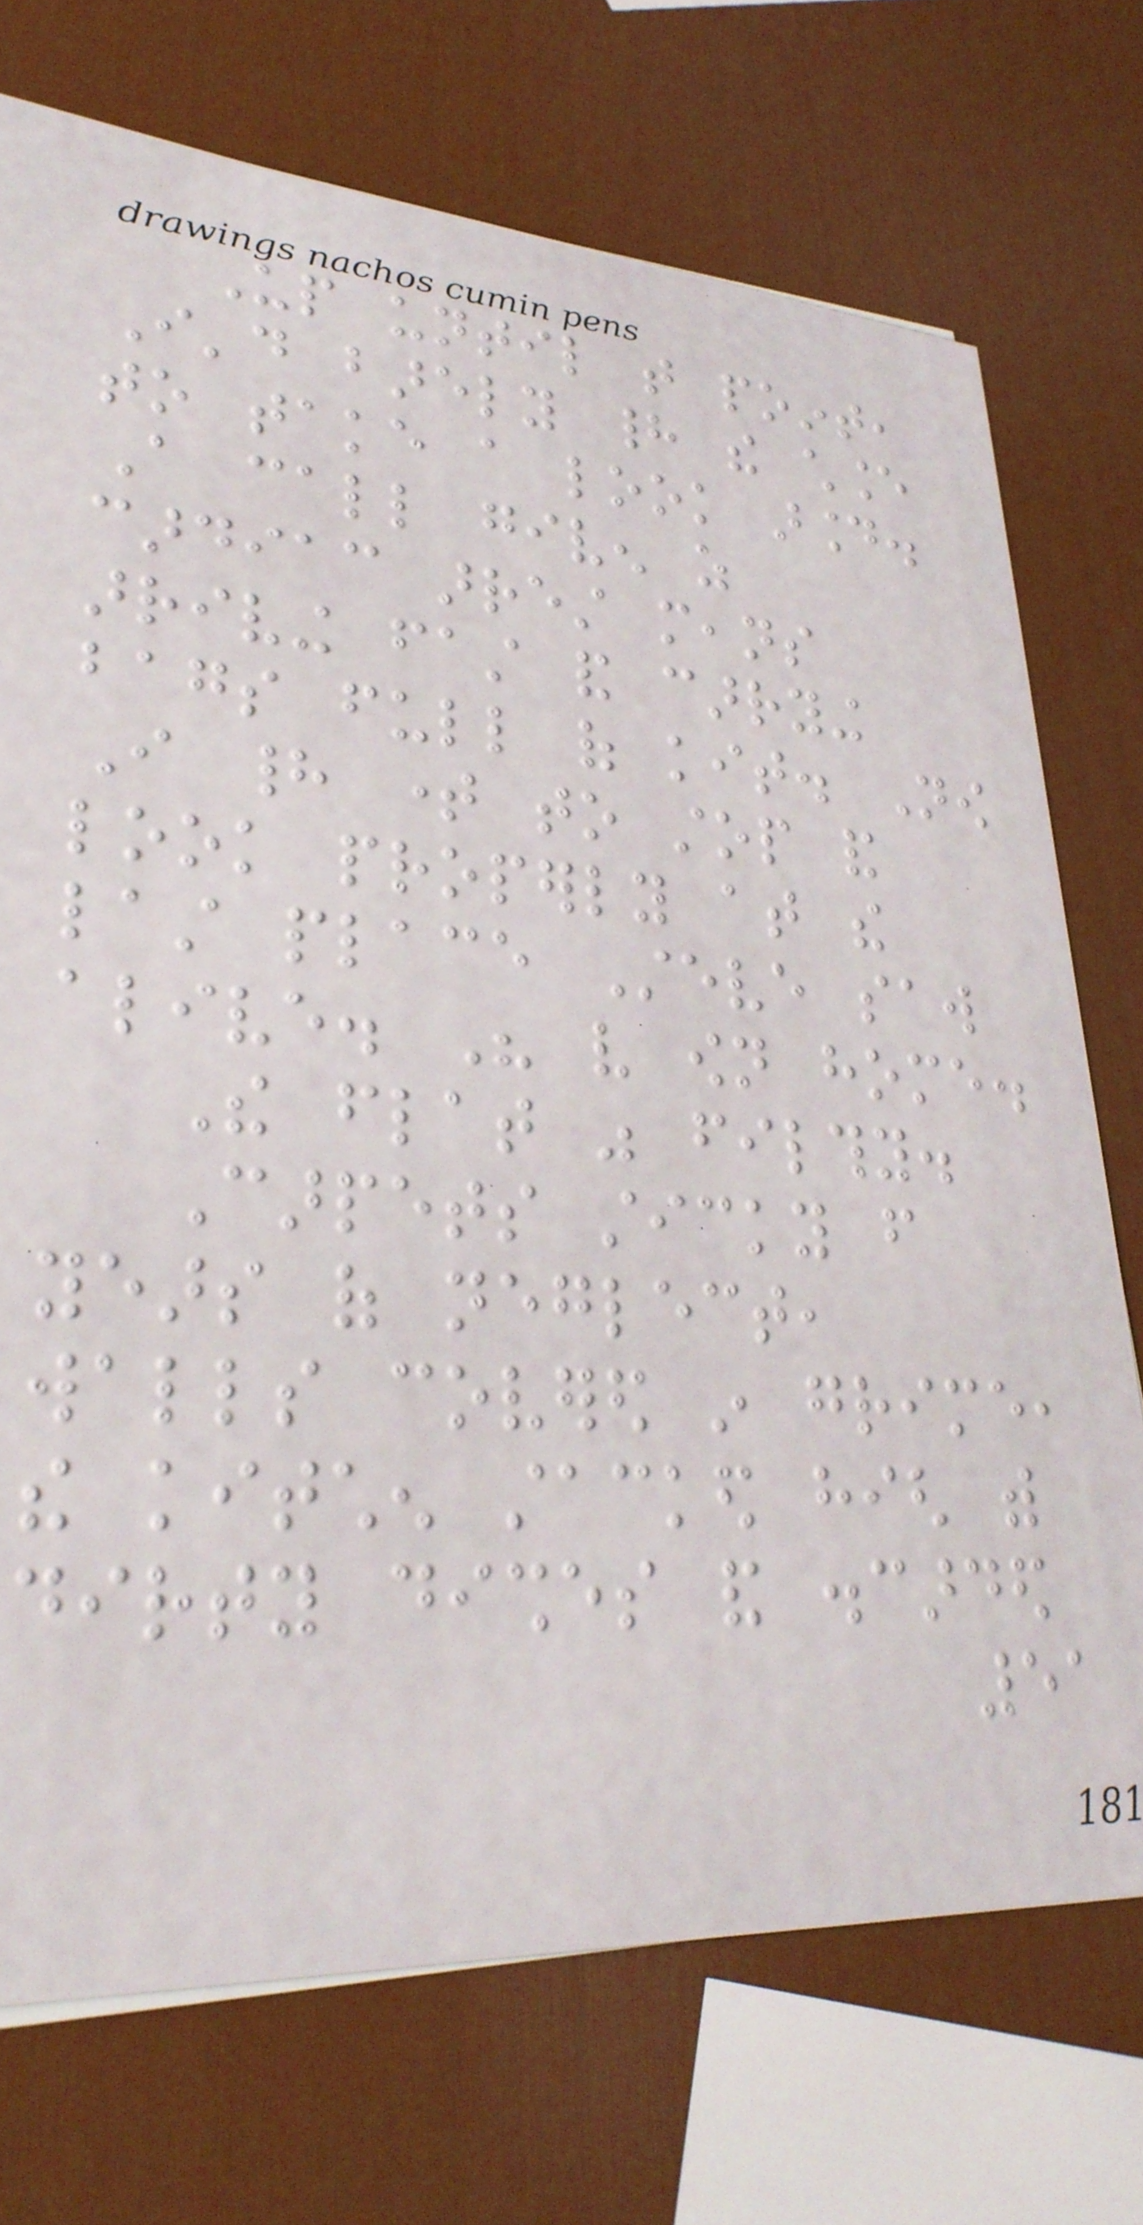Up until that point,
I'd barely had the chance
to take a look around.
A call given as
cardiac arrest means
arriving fast and carrying
bags full of kit. Now
I had time to stop and
look properly at the
last place Steve saw
alive. His very own home.
The flat was filthy.
Carpets sticky from
years of neglect,
walls covered in grime,
the kitchen stacked high with
dirty dishes and discarded
51
